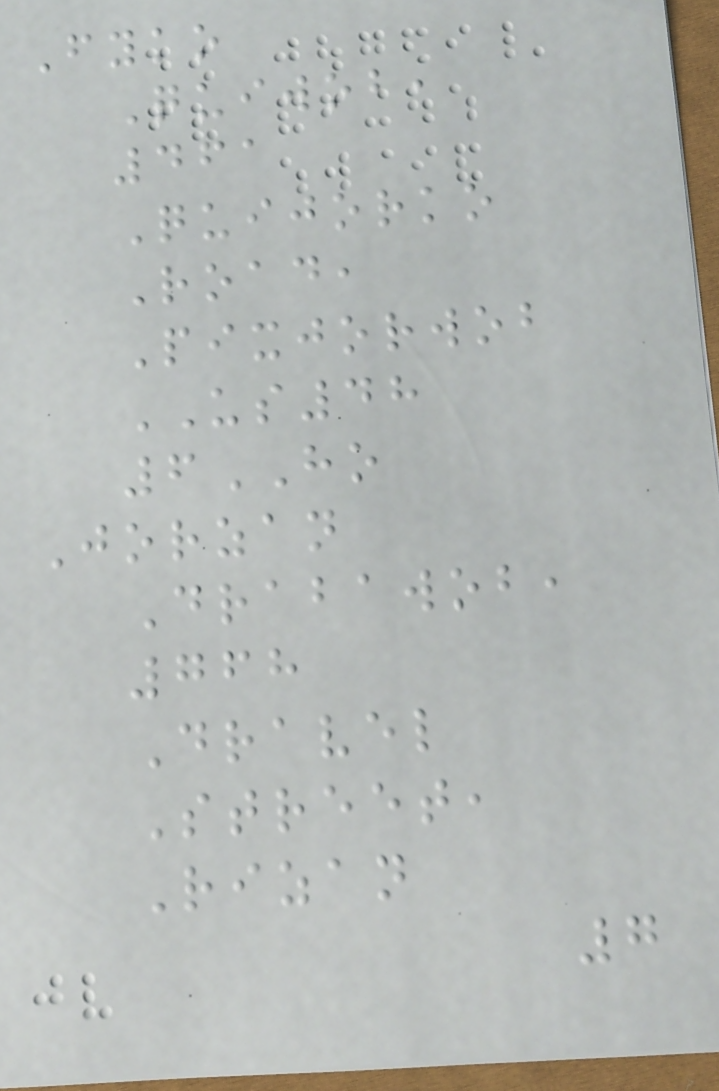Fyko
Quiwob,
461
Quijorko
Road,
Pixjorwob
US48
6HO
Jorzan
Drabawob,
768
Dravel
Street,
Rizan
7
